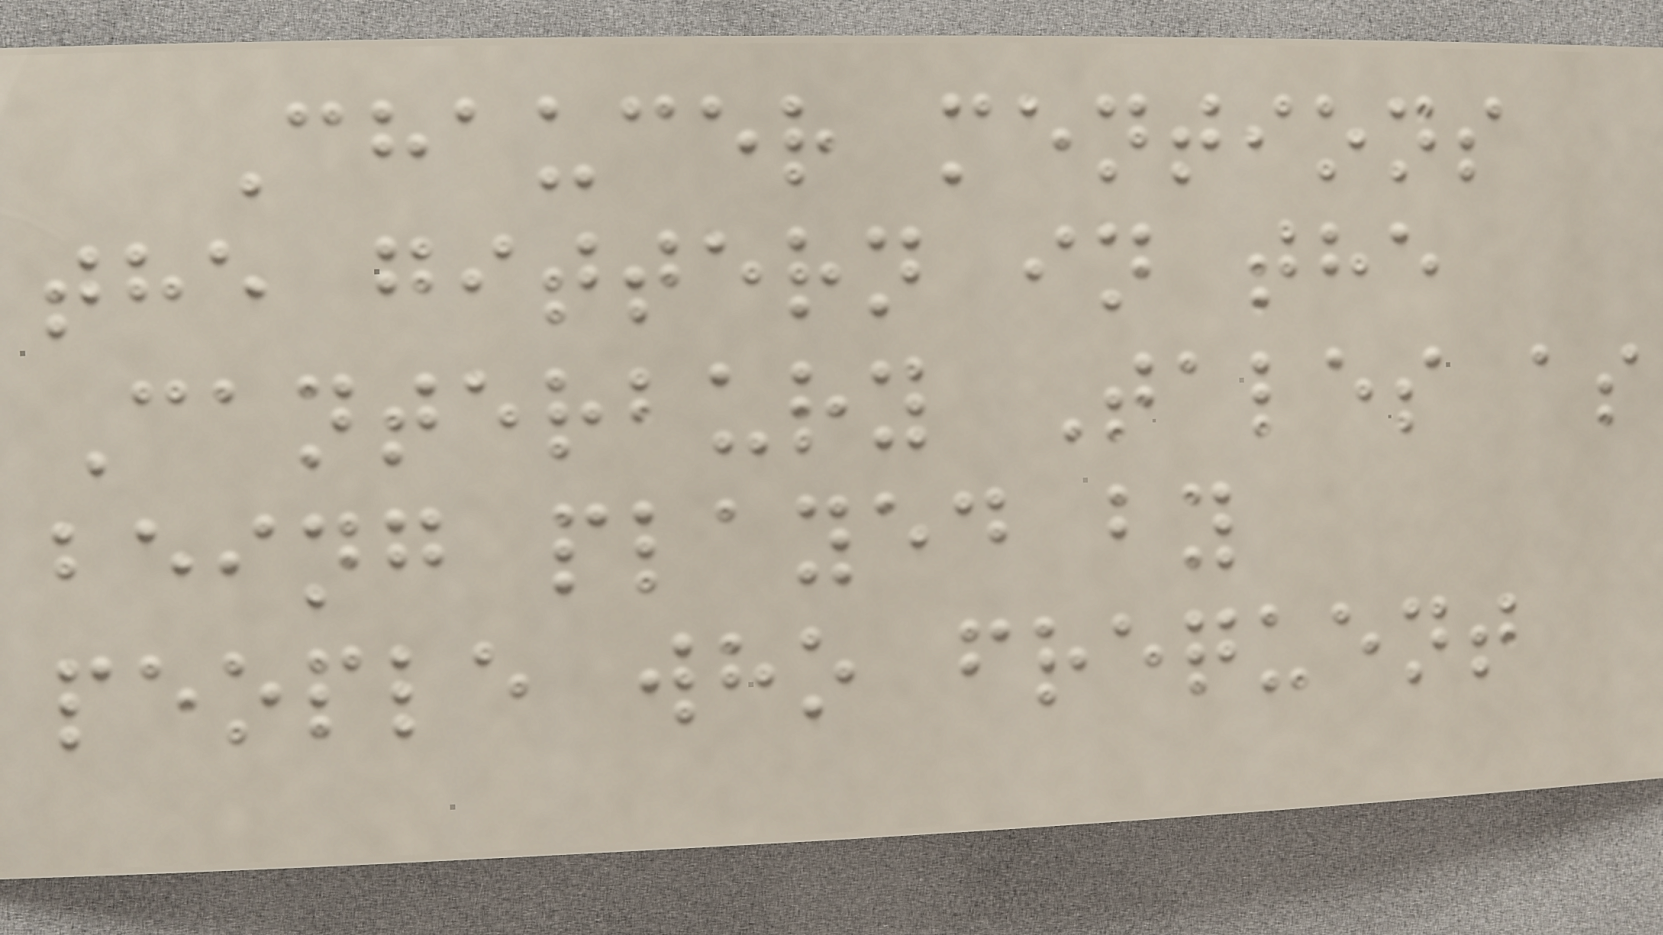Chaucer mentions
the gittern in the
Canterbury Tales as
being played by
people who frequent
